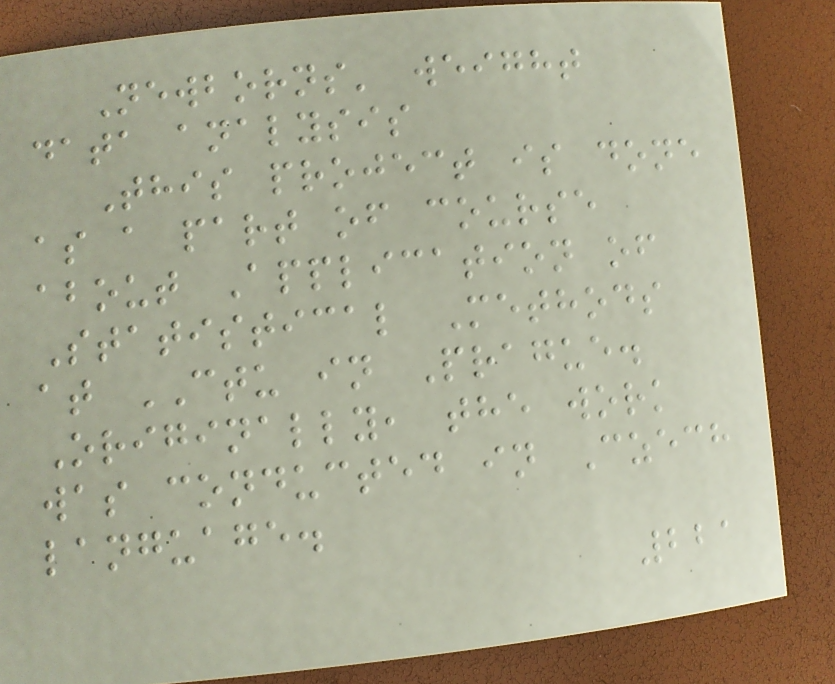Newborns' weight
data analysis
This project is done
as a part of course
about Application of
Statistical Methods
at CTU in Prague.
Originally, the work
was conducted in Czech
language.
221
